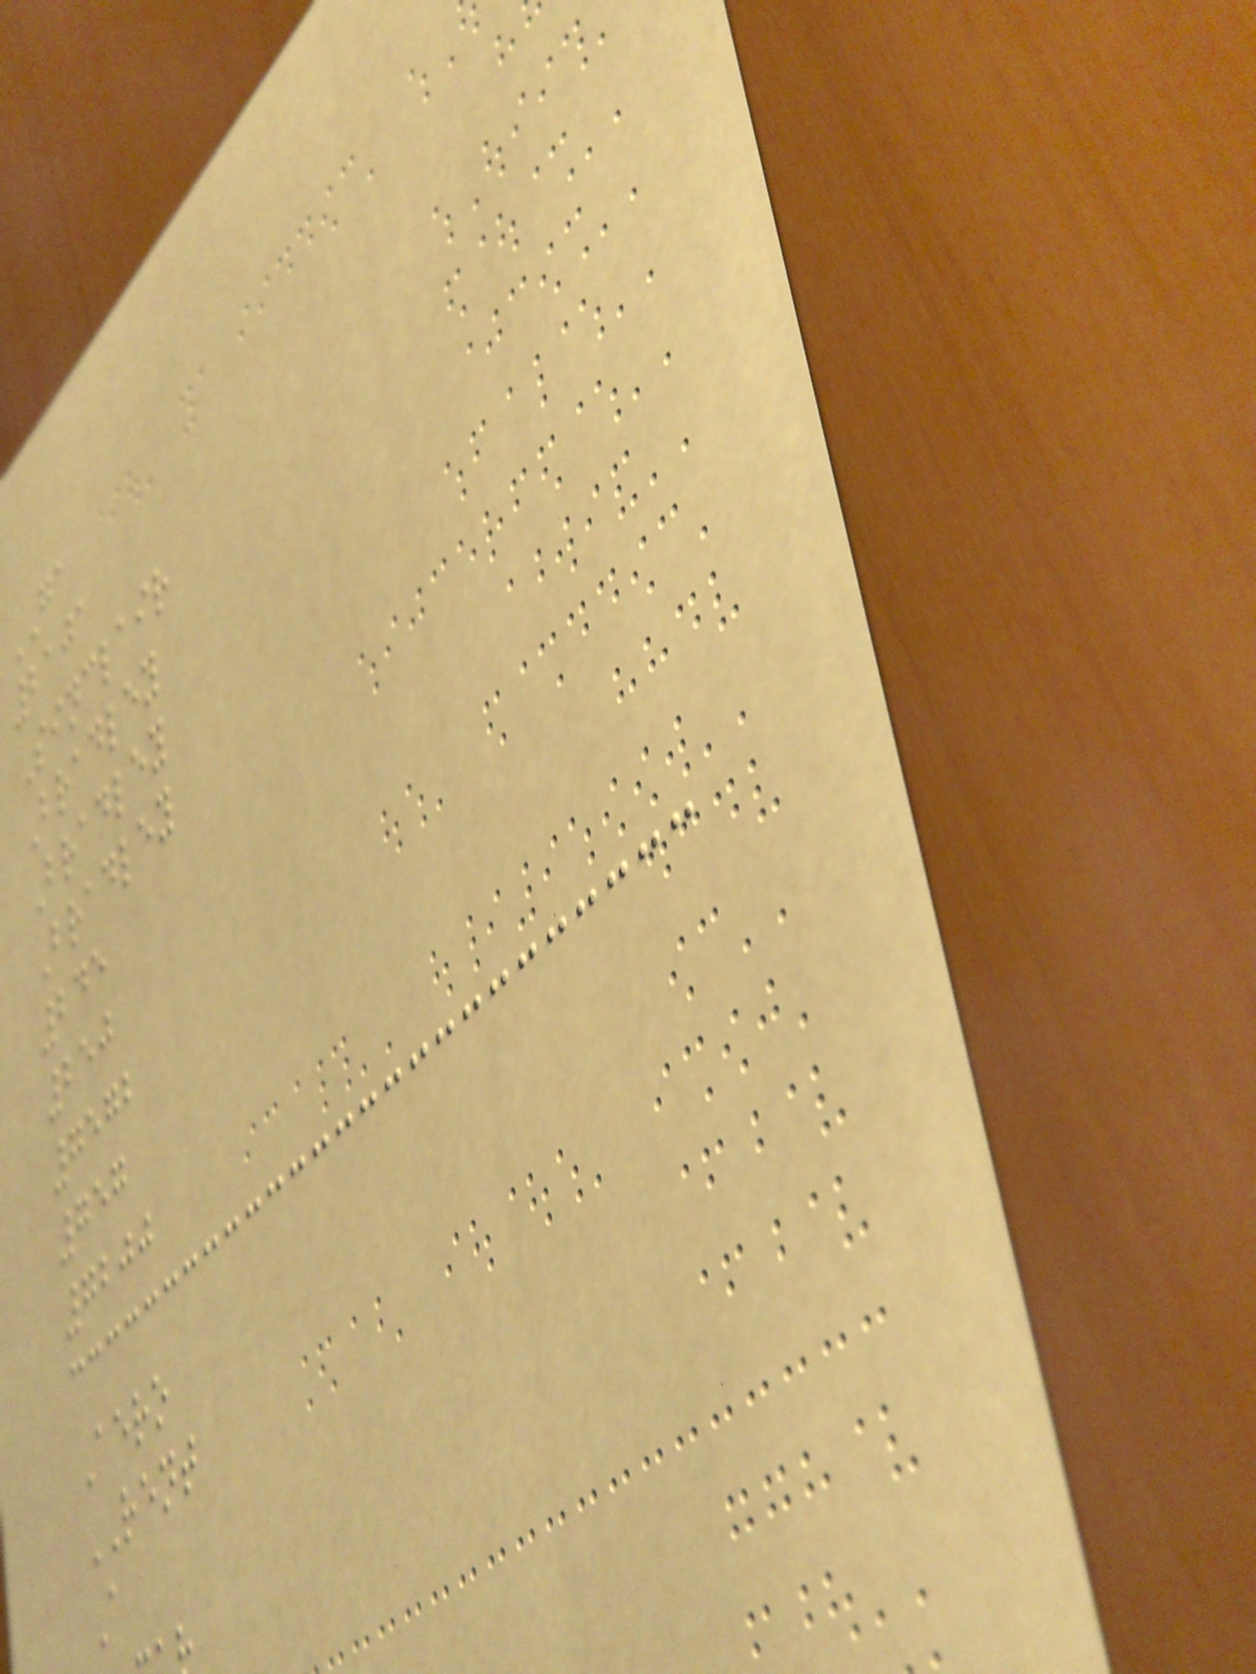GA
2101
Sinclair
Bradley
Bradley
Bradley
245
250
7572
757
7200
Aero
RENT
A
